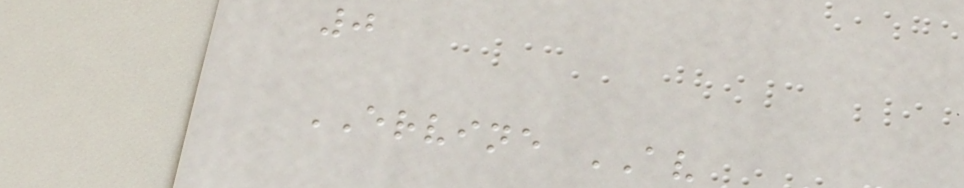0
ERVINE AV
